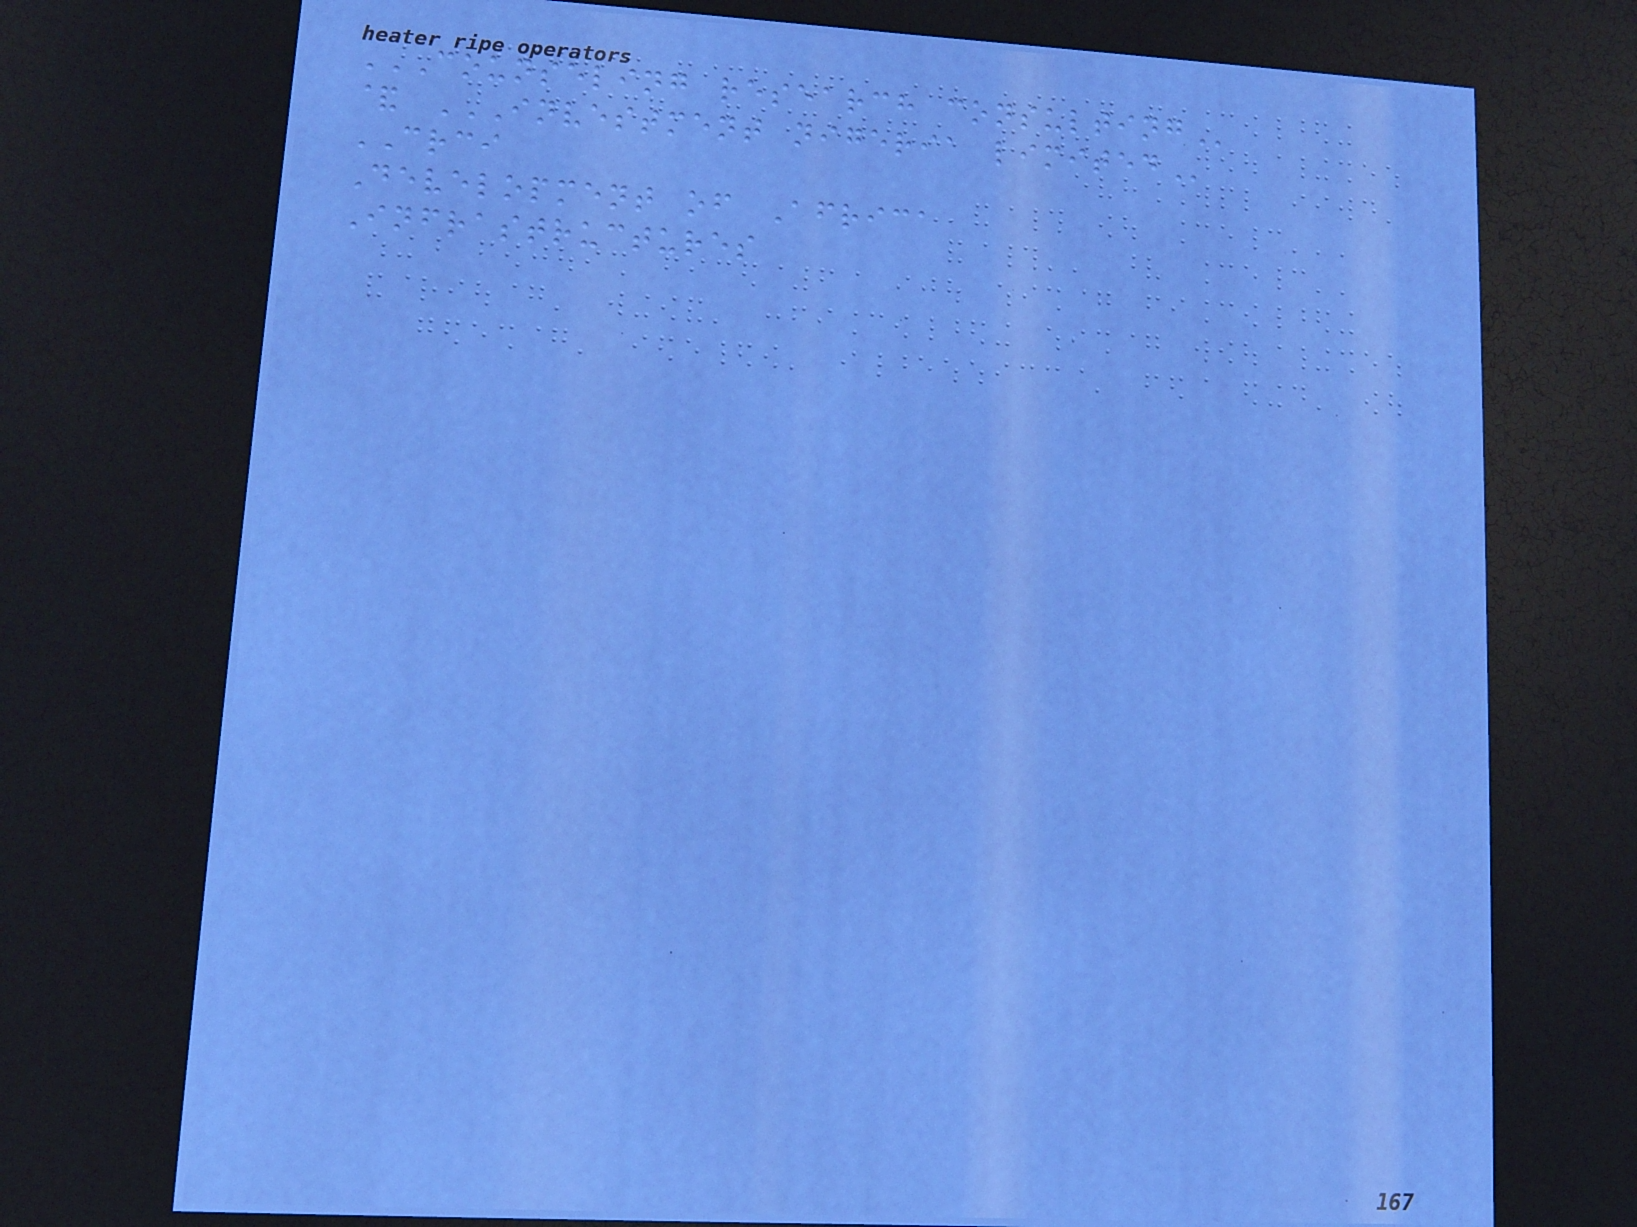COUNSELING RESEARCH CONSULTING
& INVESTMENT NIGERIA LIMITED
CRCI
Development of Africa
Infrastructures
